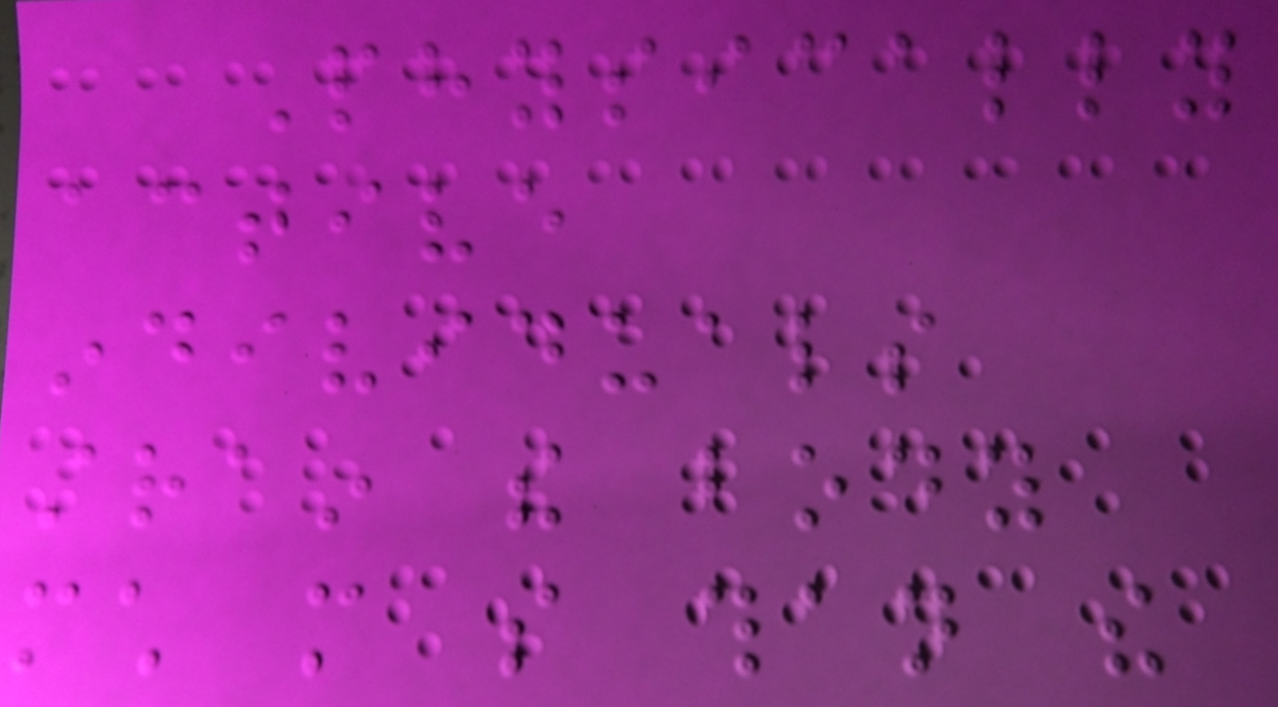Physically
active
individuals
strain the body
much more so than the
